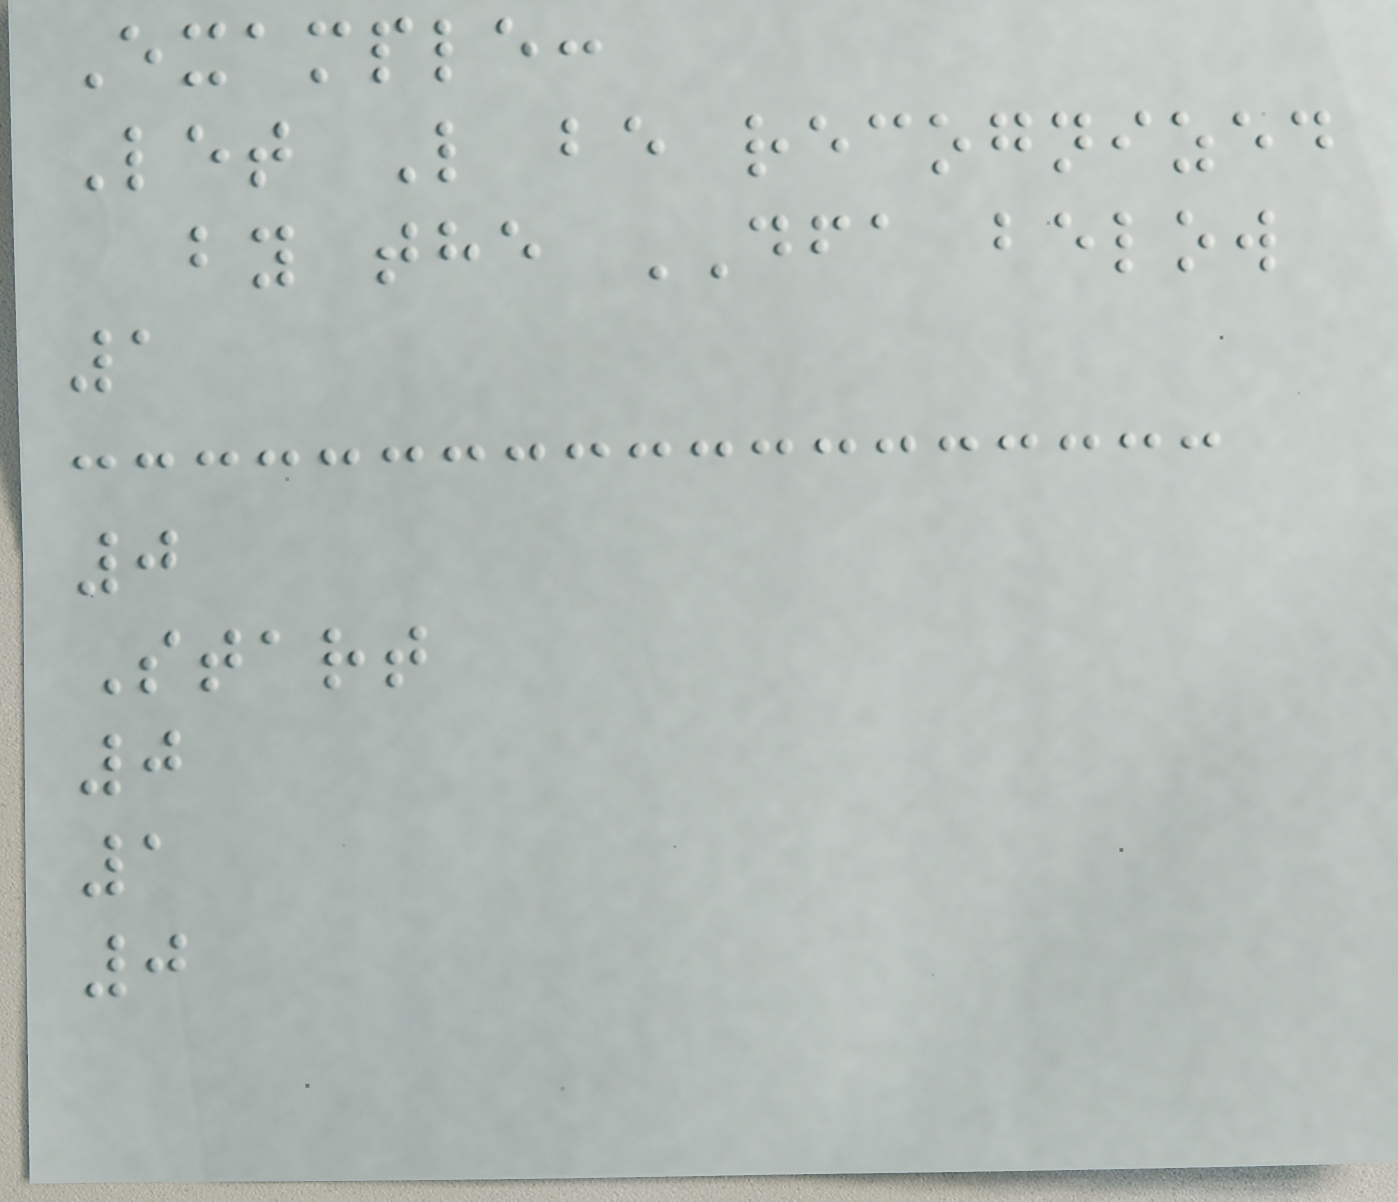Example:
Let L be recognized
by the DFA below
1
0
Start
0
1
0
